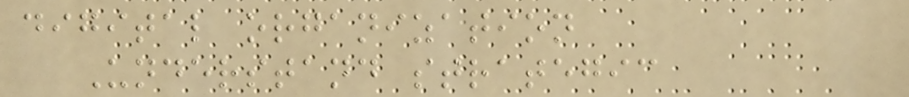digital organization
Understand strategic
